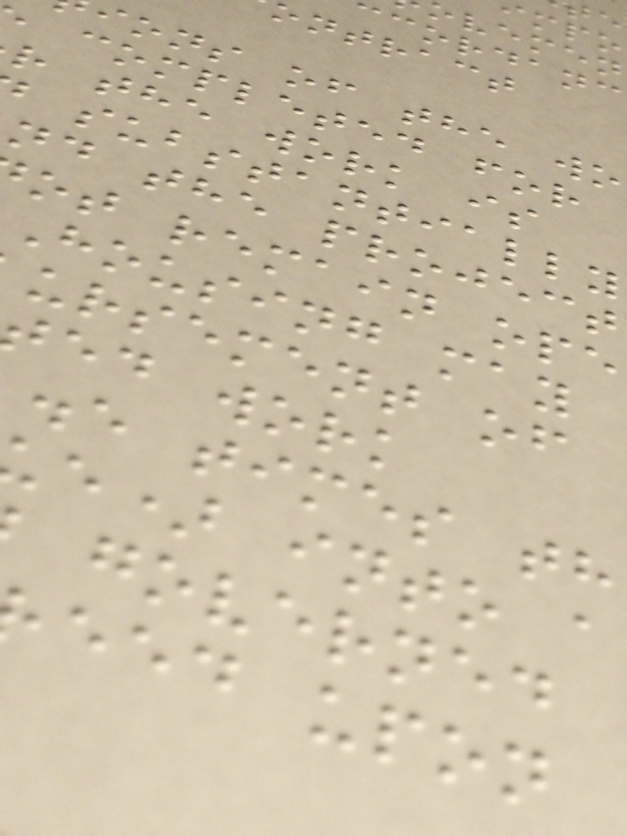ntract
ions of the wo
completed for
r the work is
substantially
nd the project
ot remain ope
Housing may
ursement of
ed work
.e times th
e) into a
governed
eed upon
